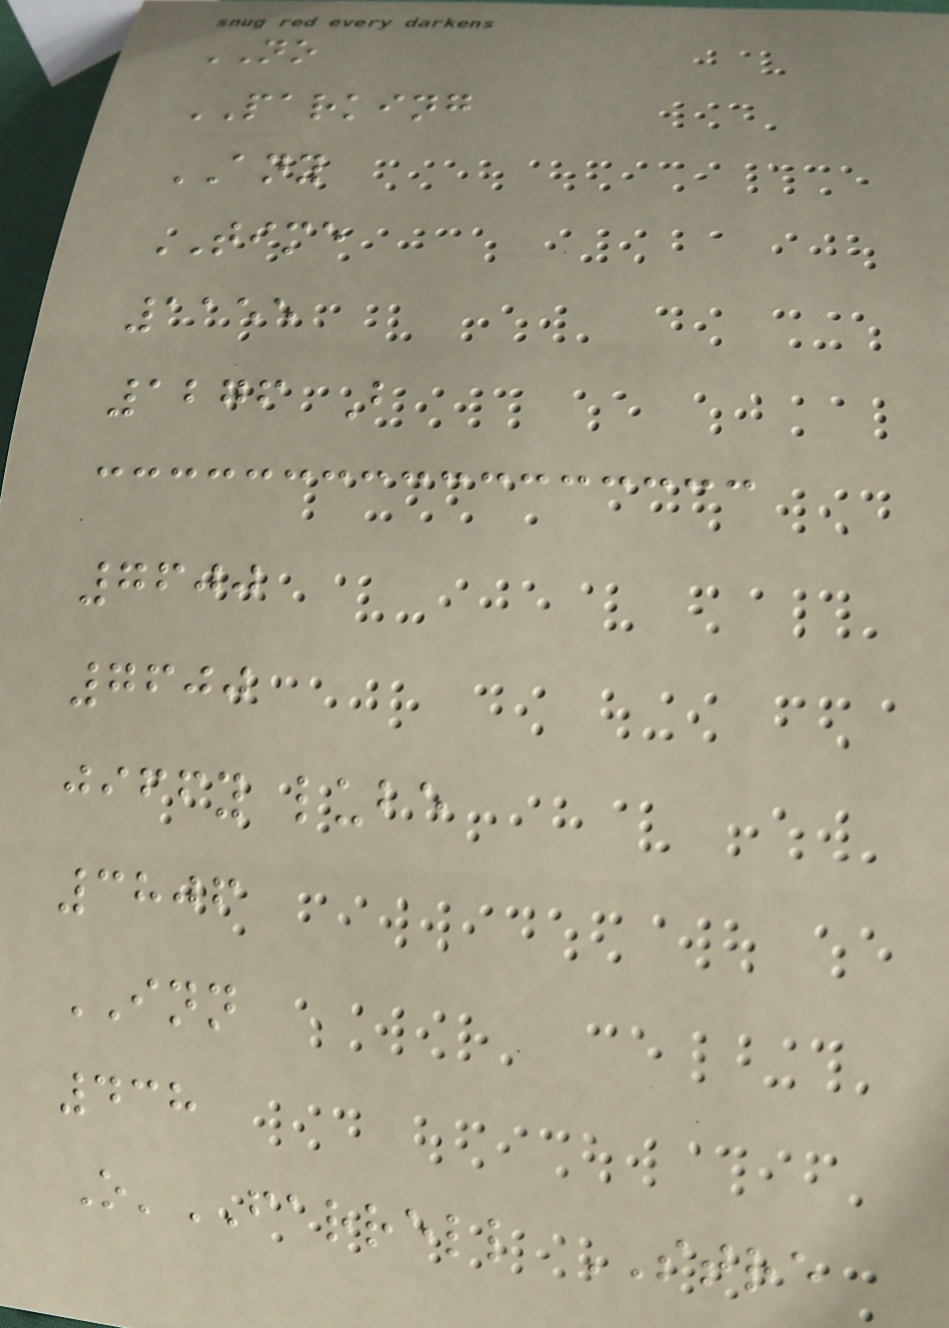NO
PARKING
ANY
TIME
1155
1276 B
7600
7600
jiffy lube
3806
INN
438
O'FARRELL STRE
